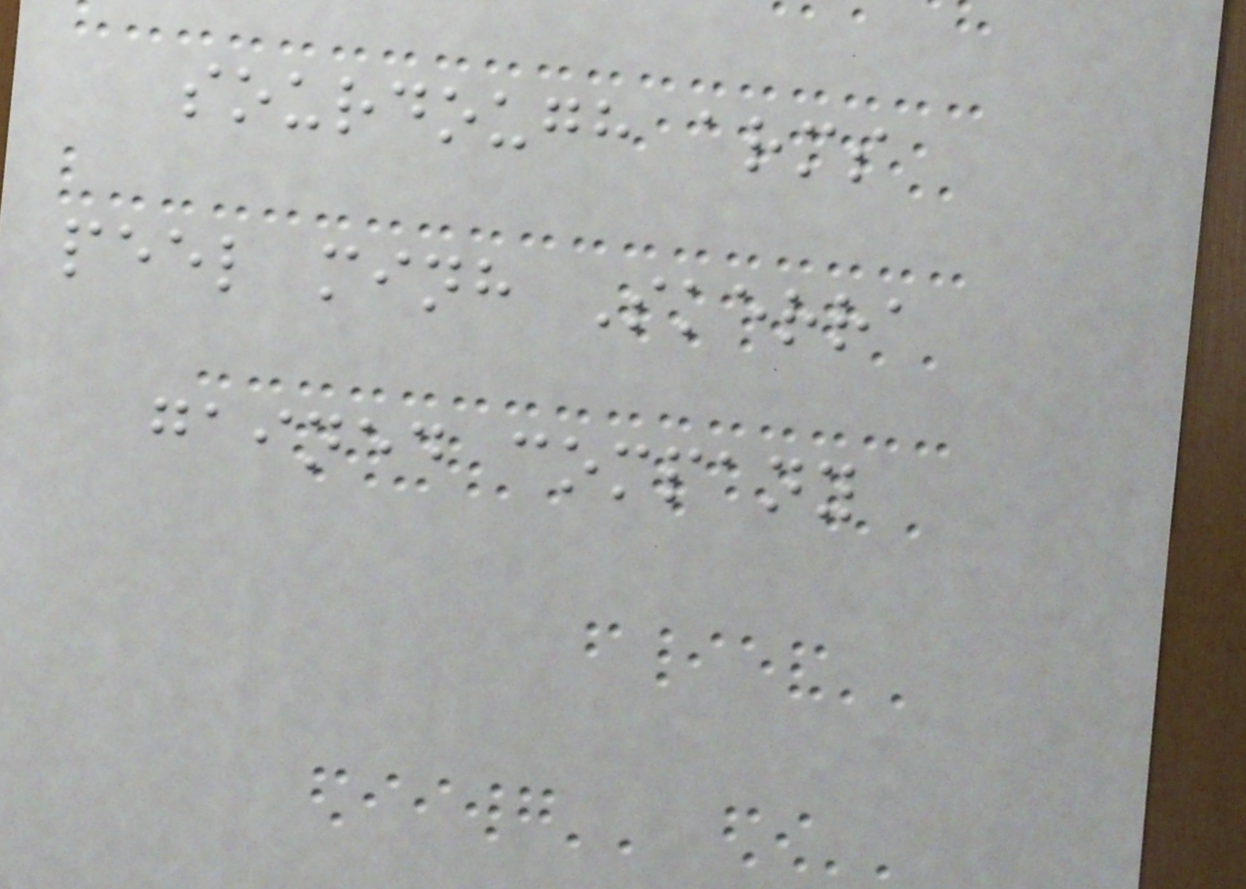sourdough arms
peel minh Skerra
gained company
